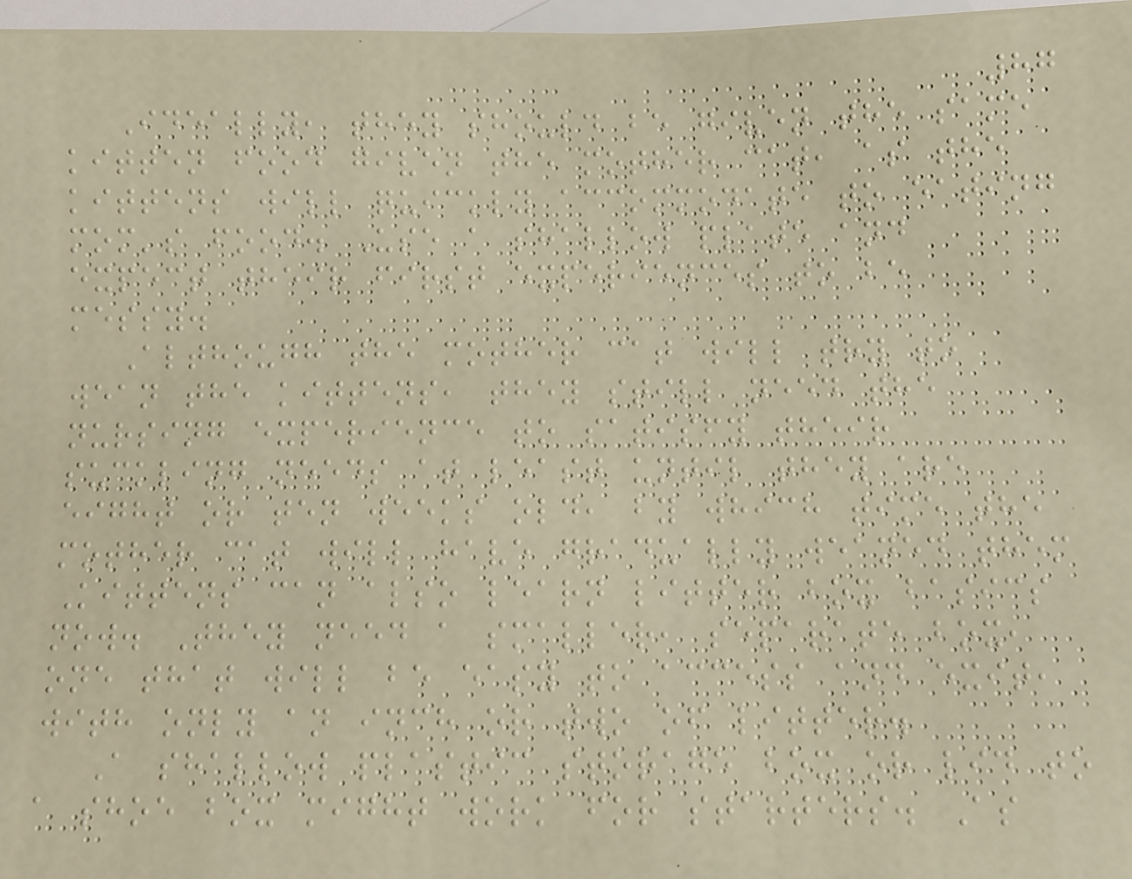87
Ideally, they should be given the same
kitten food given the mother cat, as the
kittens will quickly accommodate to eating
mom's food. Use a shallow plate and
expect their first experiences to be
messy.
Although the mother cat will try to
wean the kittens, they still need the
nursing experience to satisfy their
suckling needs at least until they are
eight or ten weeks old, by which time the
mother cat will have gradually weaned them
Kittens can also learn litter box basics
now. They need a smaller, separate box,
one that will be easy to access and exit,
with only an inch or two of litter.
A shallow plastic storage box or lid to
a shoe box might work for starters. As
